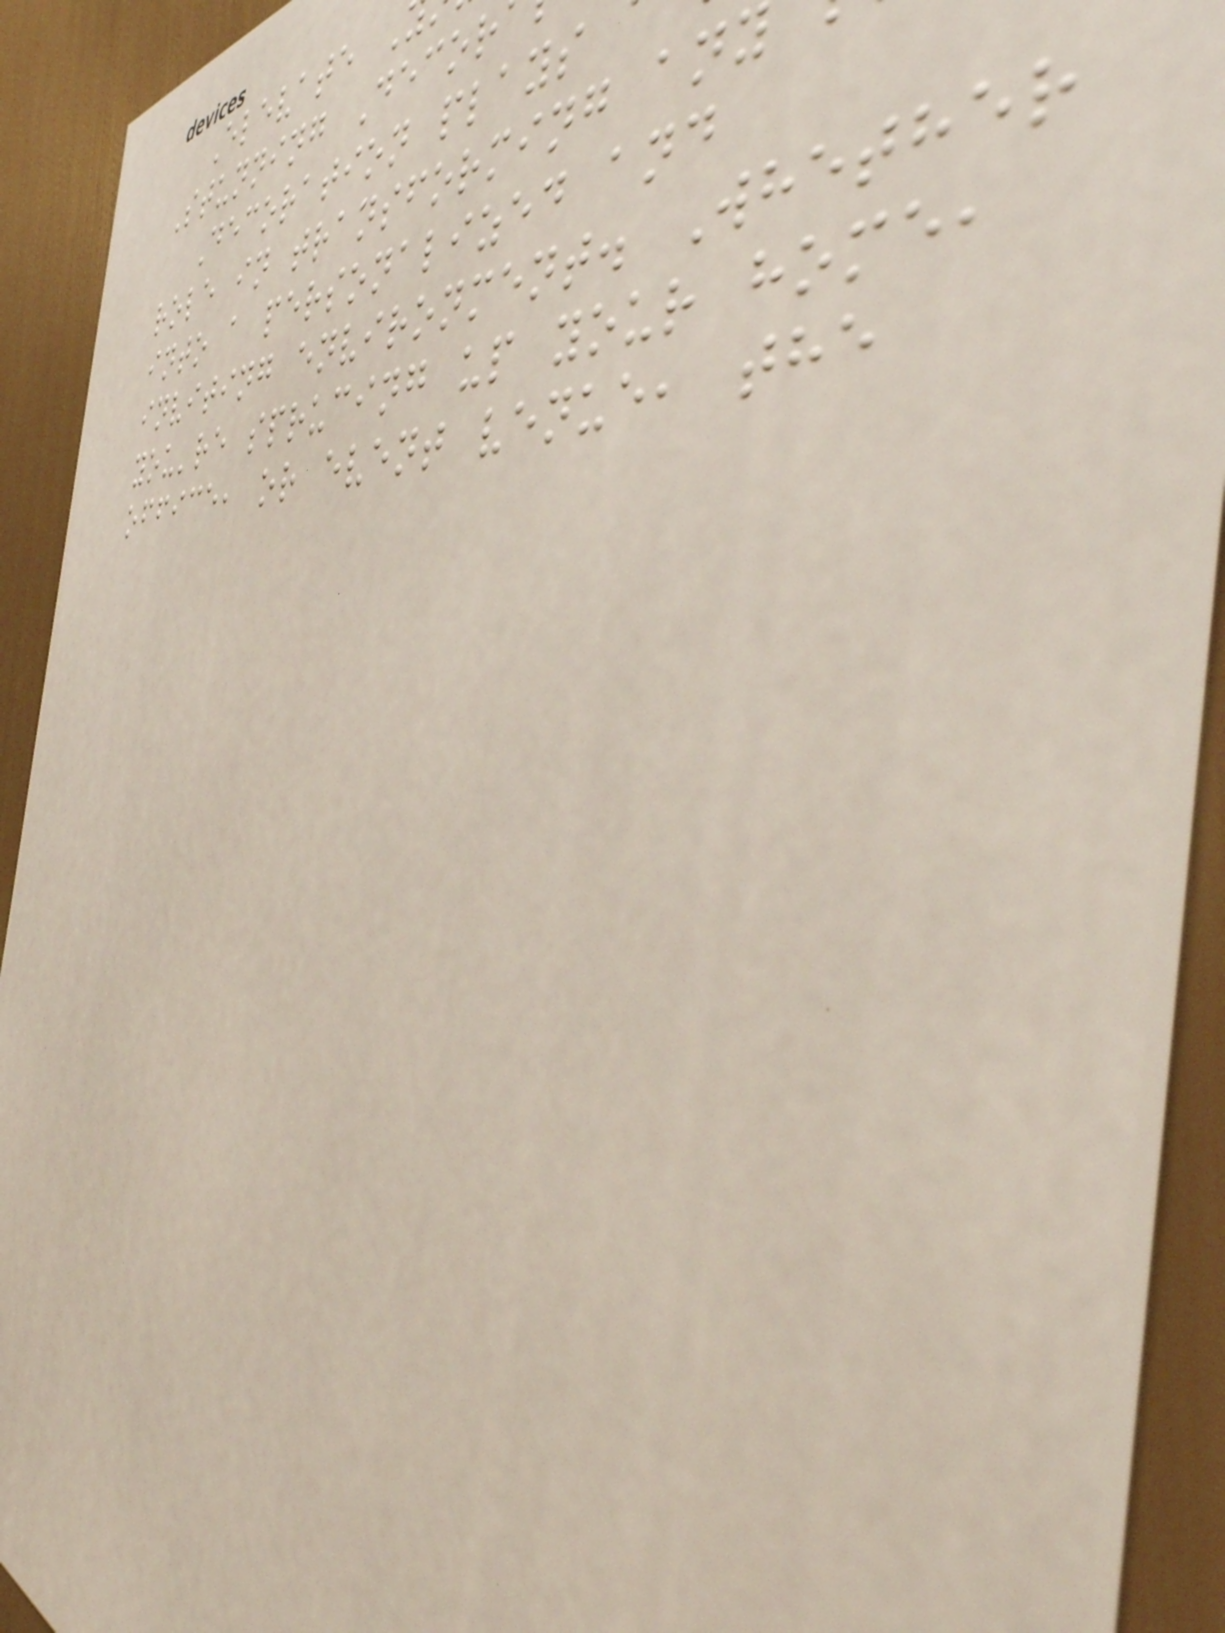Elevate
Stunning Decor
Decoration plays
role in transforming an
into a personalized and
inviting environment. Whether
you're sprucing up your home,
office, or event venue, the
